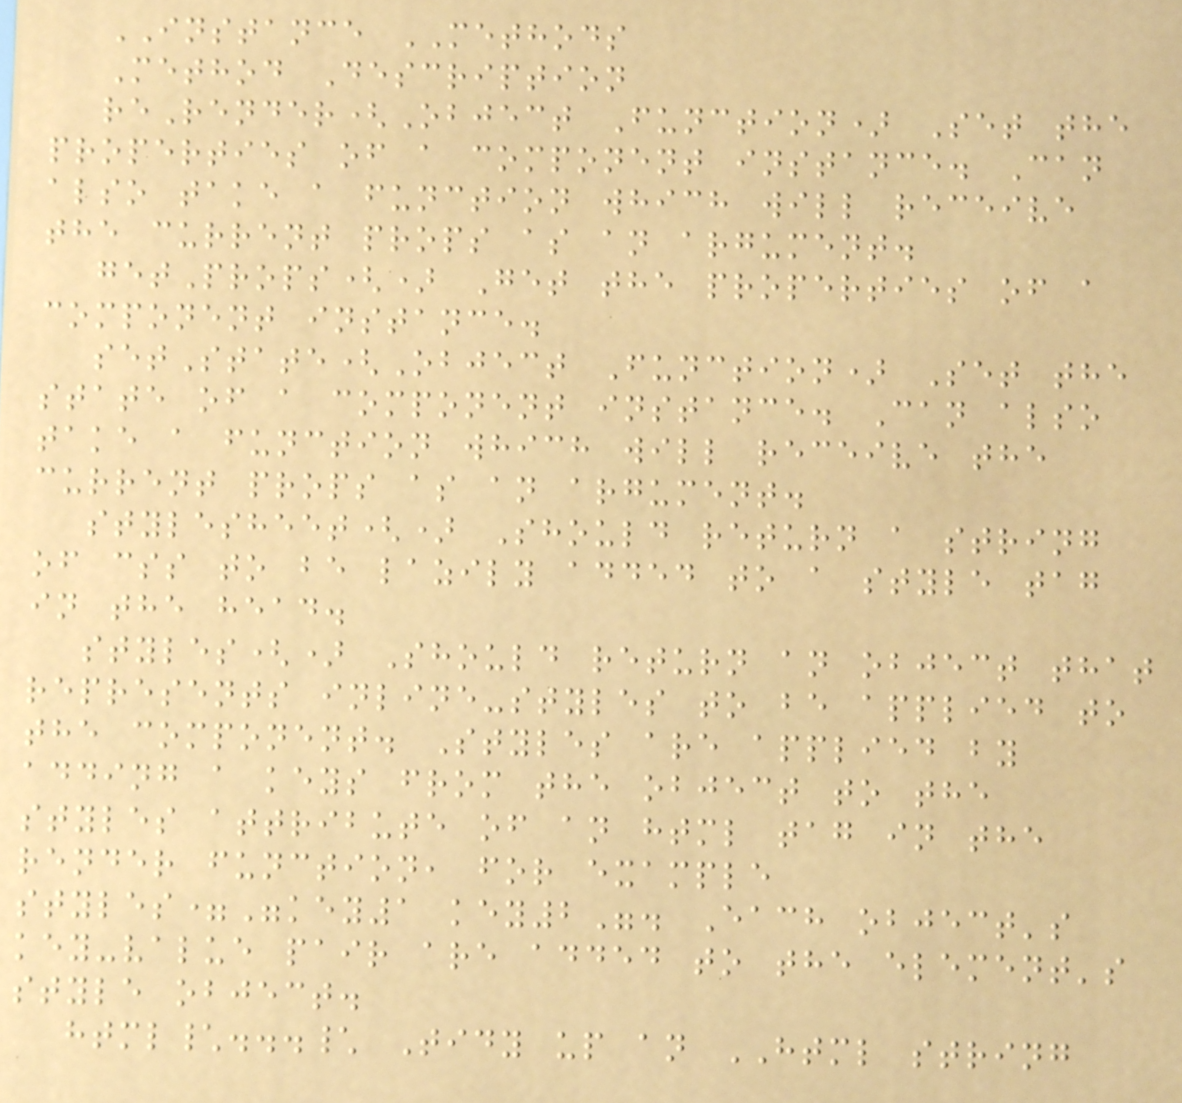INSTANCE METHODS
Method Description
reRender(Object Function) Set the
properties of a component instance. Can
also take a function which will receive
the current props as an argument.
getProps() Get the properties of a
component instance.
setState(Object Function) Set the
state of a component instance. Can also
take a function which will receive the
current props as an argument.
stylesheet() Should return a string
of css to be lazily added to a style tag
in the head.
styles() Should return an object that
represents inline-styles to be applied to
the component. Styles are applied by
adding a keys from the object to the
styles attribute of an html tag in the
render function, for example
styles="key1 key2". Each object's
key-value pair are added to the element's
style object.
html\...\ Tidy up an HTML string
